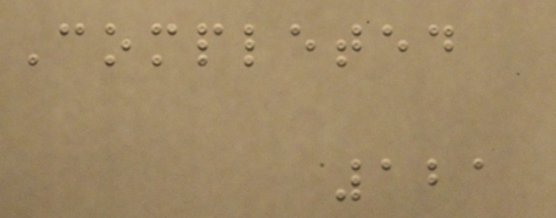Completed
121
